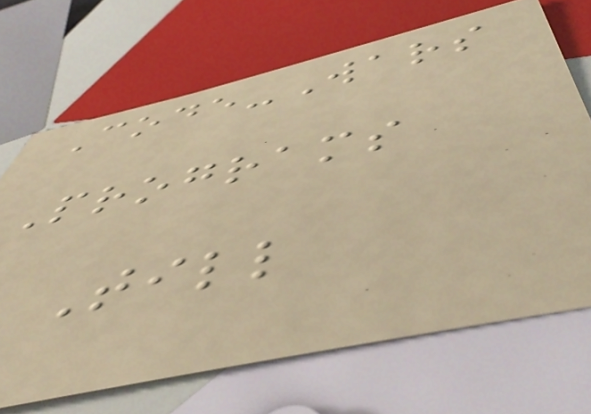Code-Wars
Programs
Till
